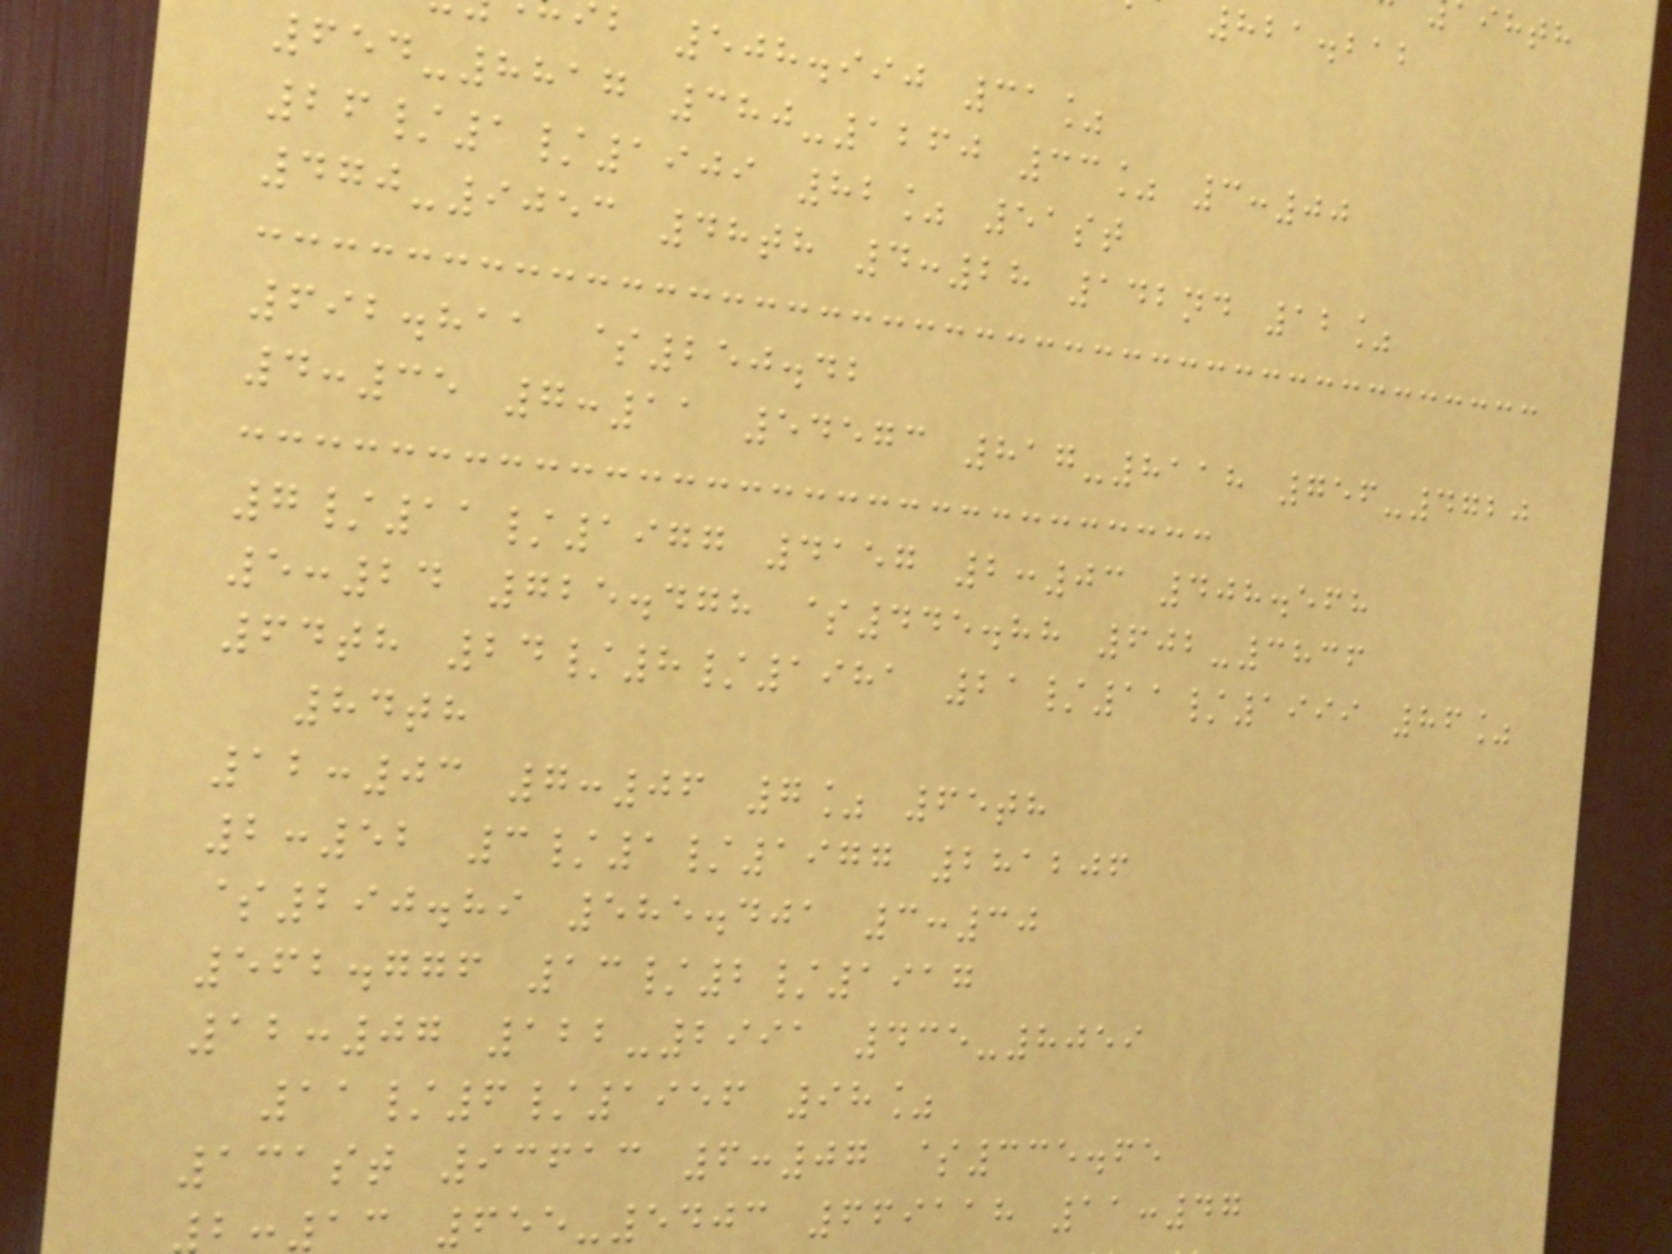b 508.990 31%
654-8817 380-1260 33% 3:00
26/1/1909 82% 51st
470-9053 48th 4:28 142nd 12%
692.811 $250.42
4:35 7:11 54573 817-8118 756-4720
7/11/1977 4157 2:03 408.568
5:24 725.478 $445.88 602-3836
64th 24/8/1981 21/11/1999 86%
84th
12:03 7:06 7% 65th
2:52 3/1/1977 281206
$290.89 585.401 3:30
562.776 13/2/1917
12:07 122-2991 435-8059
11/6/1956 98%
131st 93613 6:07 $335.65
:13 655-5403 669118 11:47
